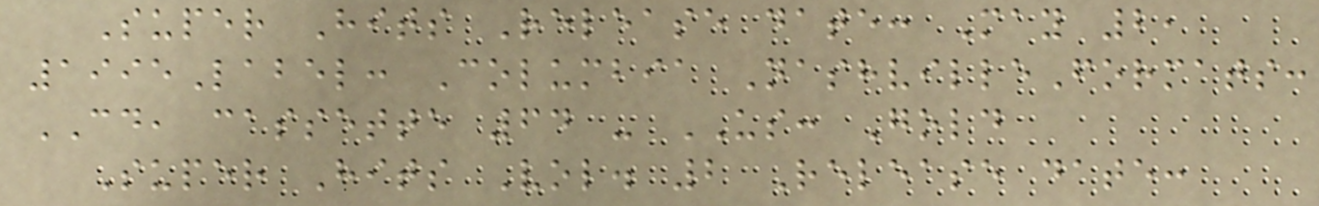Super Hits Release date: May 2,
1995Label: Columbia NashvilleFormats:
CD, cassette 64 - US: Gold
Super Hits Vol. 2 Release date:
